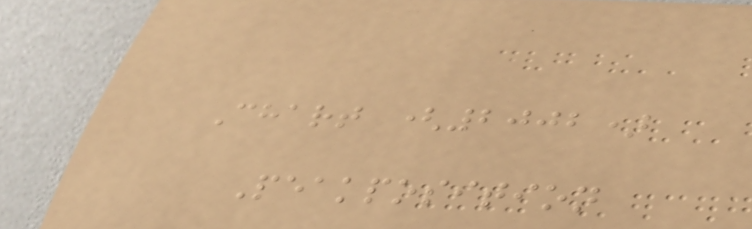Chart (2002)
Peakposition
